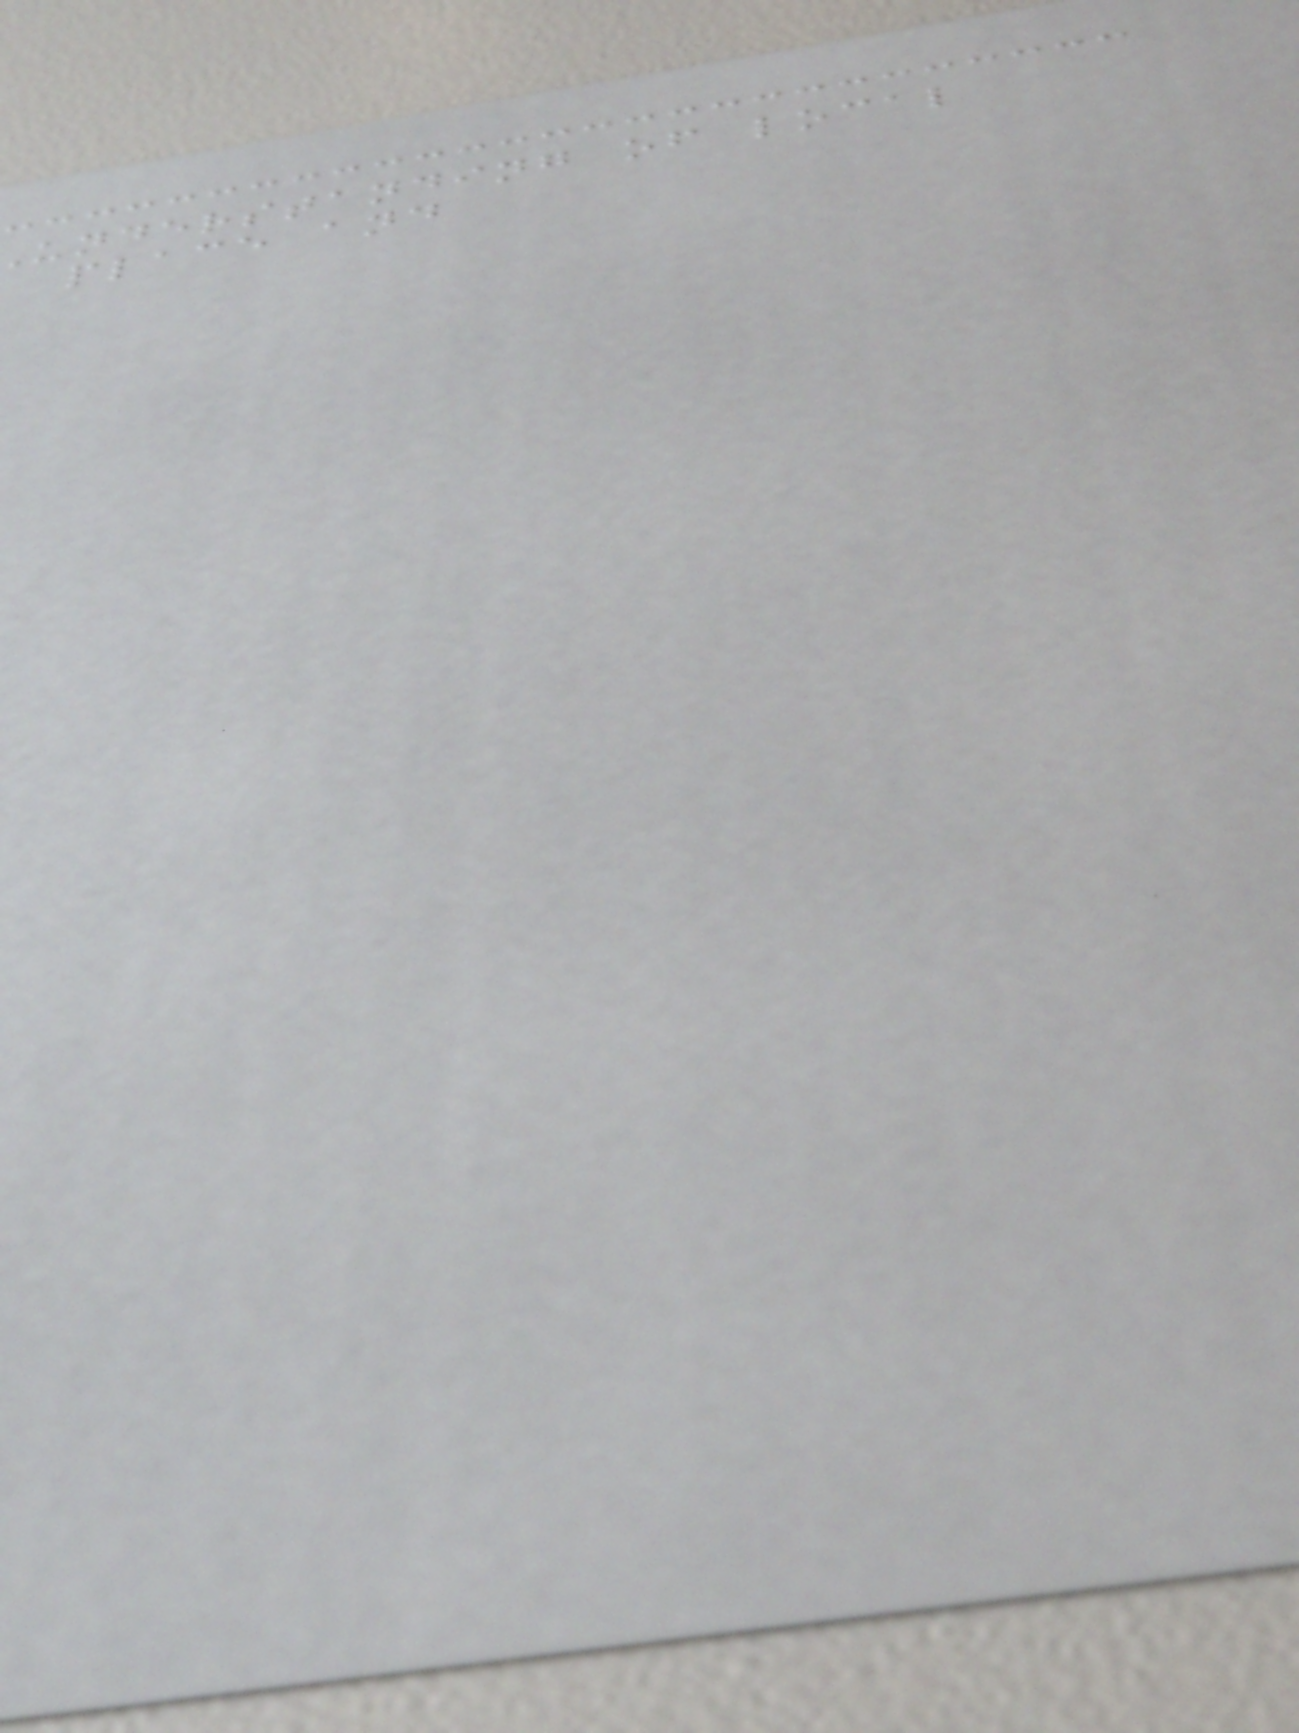understanding of local
place and
